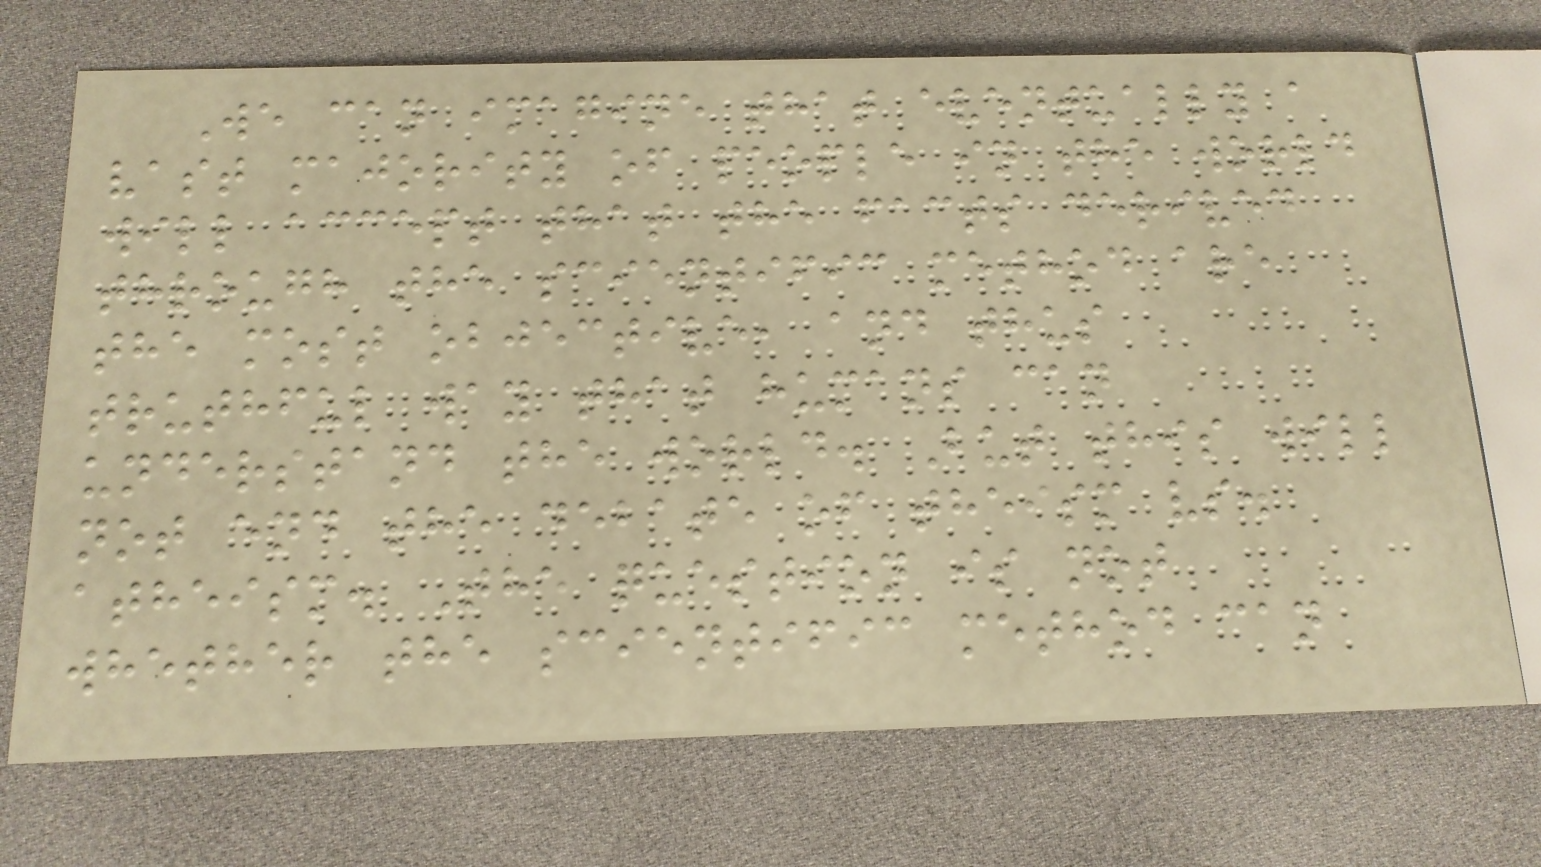We can imagine that eventually a
vast majority of people in the world
will accept that the facts derived
through the scientific method are
the most objective, and thus
truthful way that humans can
understand the world. But this will
not end the debate of theism vs.
atheism. The question is not
whether the scientific method can
